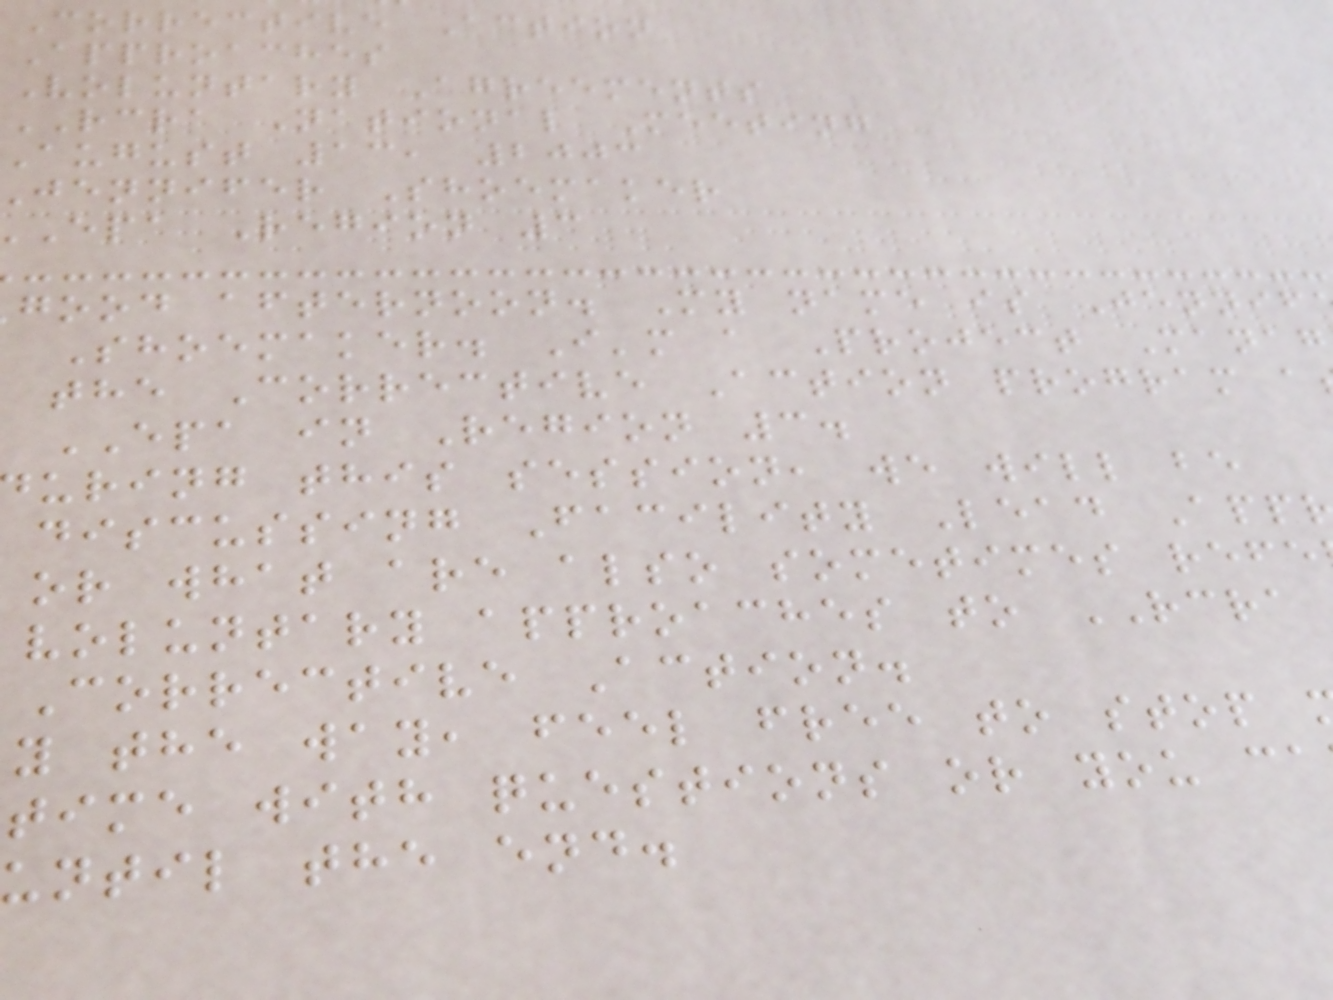Corrective Action
Approaches
Voluntary Agreements
RCRA National Meeting
august 13, 2003
jennifer Shoemaker
epa Region 3
good afternoon. My name is Jennif
Shoemaker. I'm a Project Manag
the Corrective Action program a
EPA in Region 3.
uring this session, we will be
discussing Facility Lead App
or what are also sometimes refe
voluntary approaches to RCRA
Corrective Action.
y the way, feel free to stop
time with questions or you ca
until the end.
